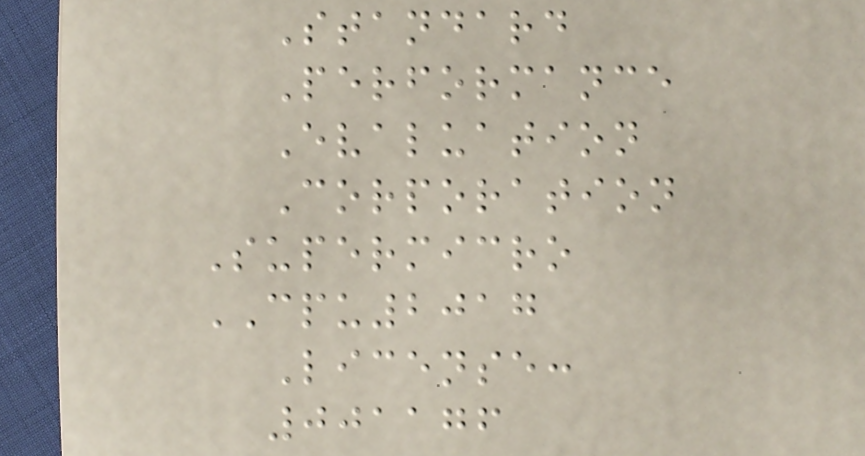Standard
Performance
Evaluation
Corporation
Supermicro
CPU2017
License:
001176
